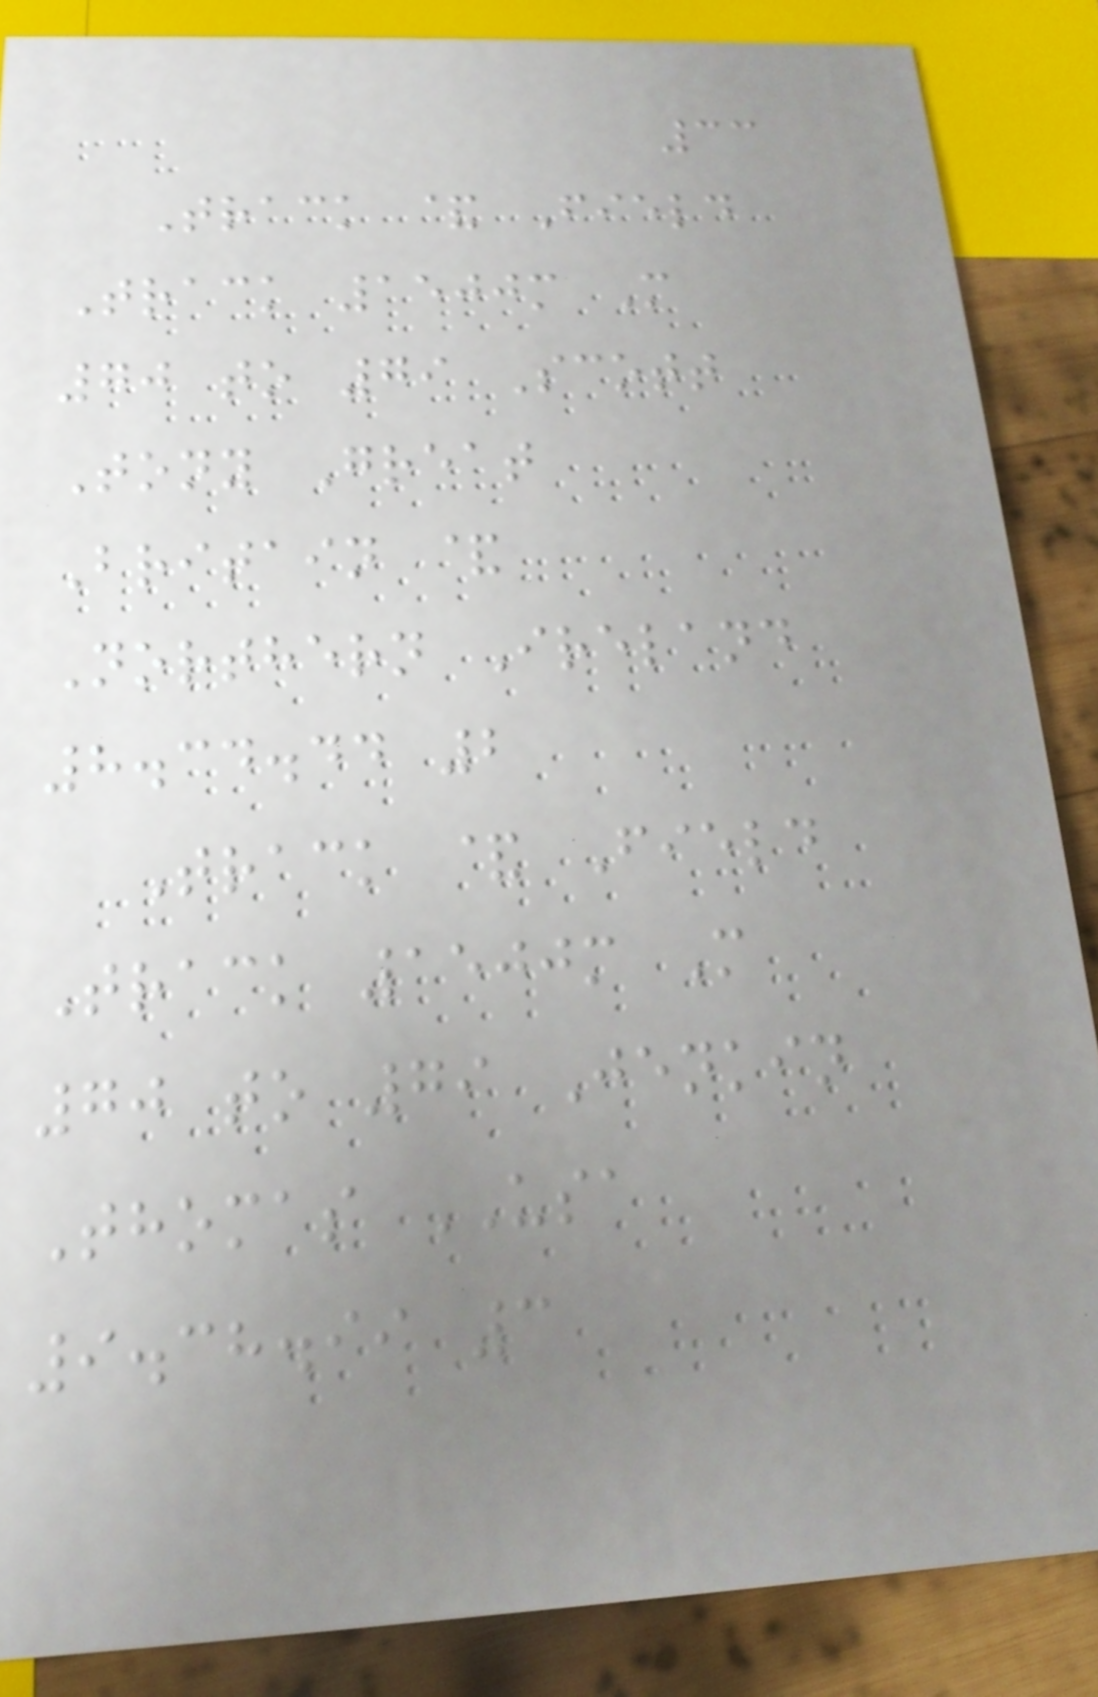33
Track & Field
Track 1500m M
70 to 79 Scott
Tony Great
Britain &
Northern Ireland
8.34.44 2
Track & Field
Track 1500m M
70 to 79 Jenkin
Thomas USA
9.38.99 3
